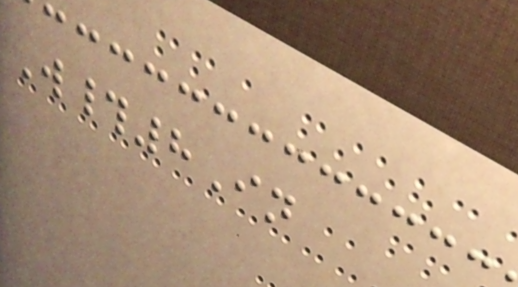W#8In
